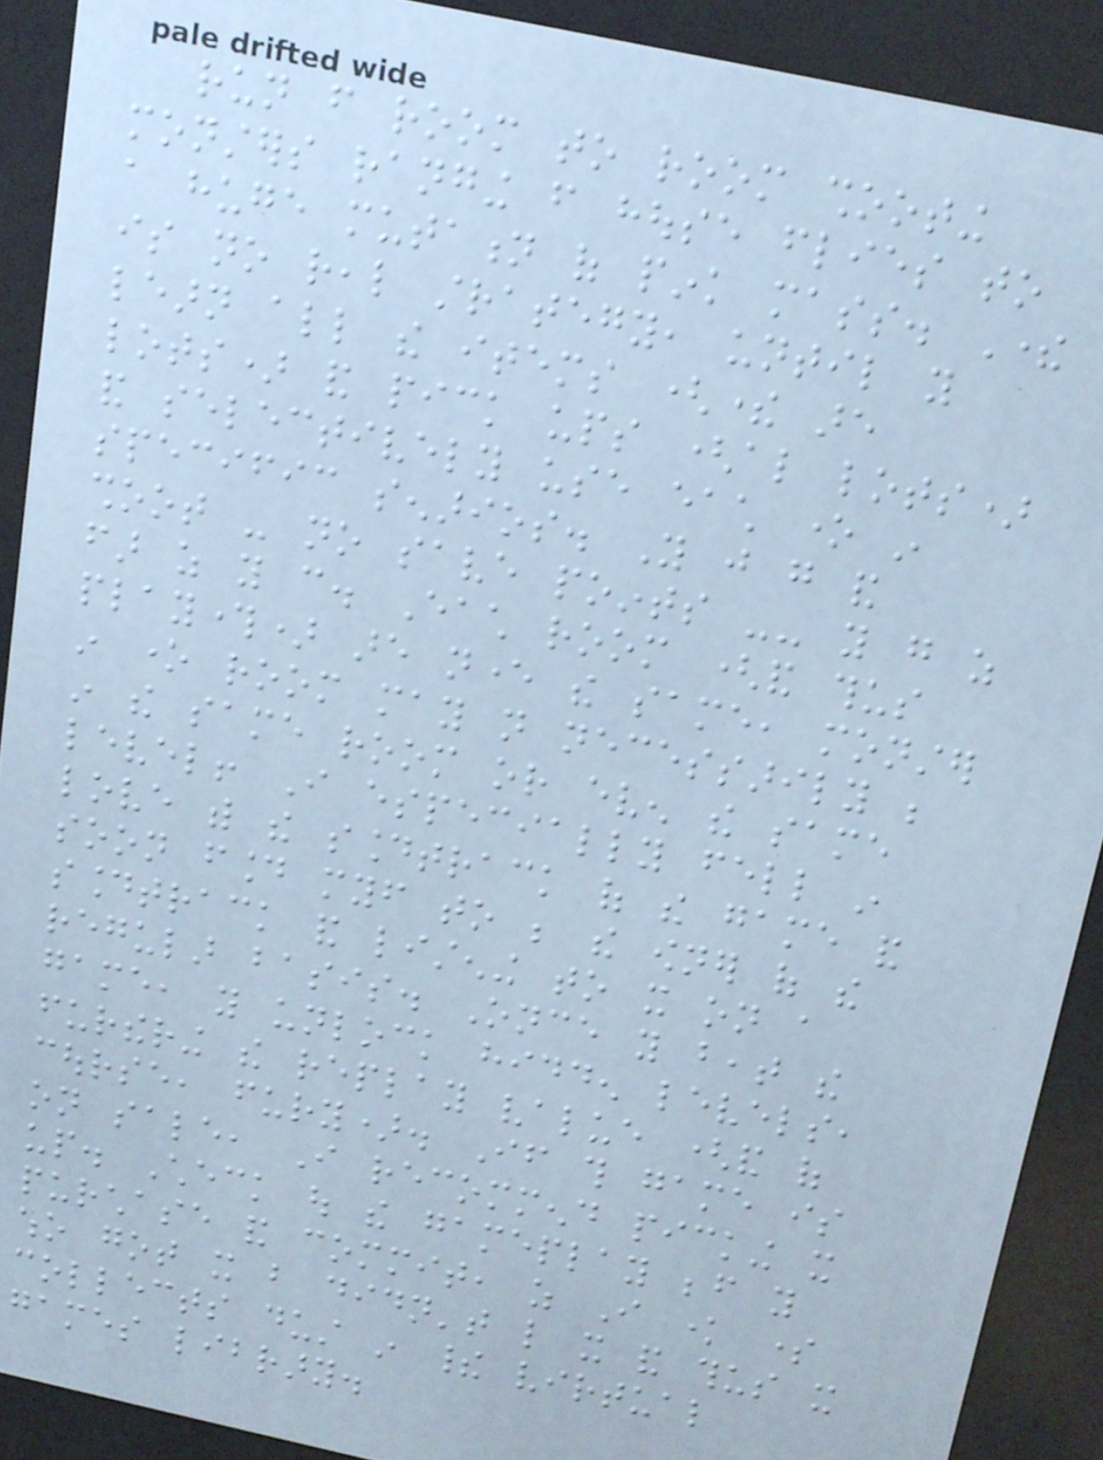run from room to room shooting
monsters ranging from house flies to
a huge mutation of pink mass. There
is no real strategy, until you
learn all the items (there are
lots) and pick ups (also lots)
and selectively use each one in
specific senarios. You just go and
shoot - no save points -- you go as
far as you can. Each room (and thus
playthrough) are never the same, monster
in one room may not necessarily be
in the same room or even the same
level! I especially fell in
love with the soundtrack of the game and
soon found myself to be the owner of the
soundtrack and listening to it on a
regular basis. Once you beat the
game, you unlock hidden levels,
furthering the replay value (and of
course, fury). If this game is
on sale, I recommend picking it
up. Check out the gameplay before you
purchase and commit, as I know some
who got it but didn't like it and thus it
collects dust in their virtual
games library.
